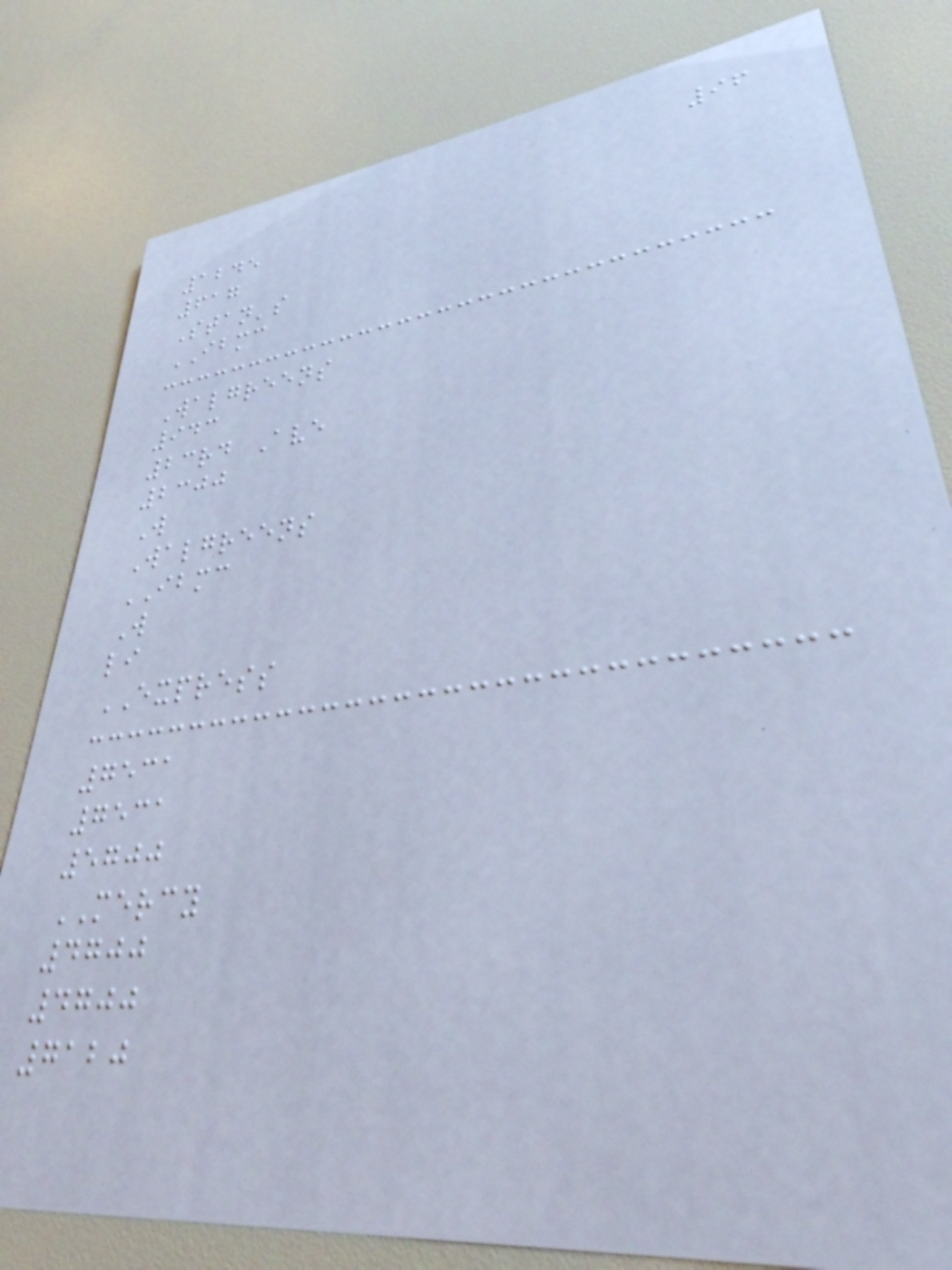96
1245
617
Stan's
IBMC
Walgreens
943
23rd Ave
2300
W
Walgreens
IBMC
W
li
EXPRESS
7531
7531
5700
MERCY
4700
4700
7120
